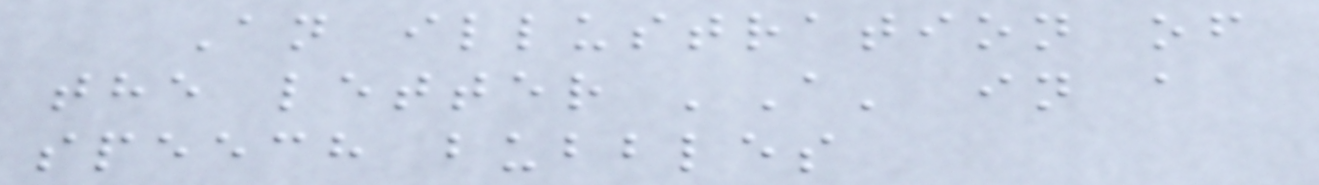An illustration of
the letter 'A' in a
speech bubbles
